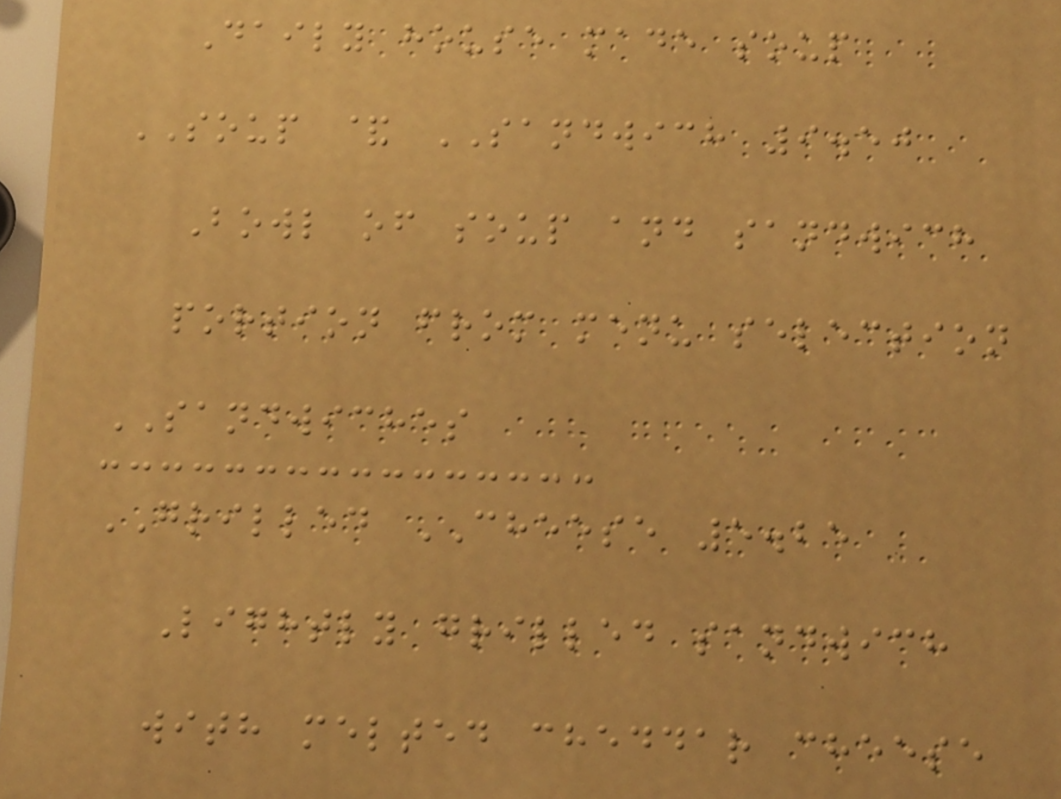Daily house made soup
SOUP & SANDWICH 9.50
Bowl of soup and sandwich
portion from menu selection
SANDWICHES
GRILLED CHEESE 5.25
Lightly grilled sandwich
with melted cheddar cheese
